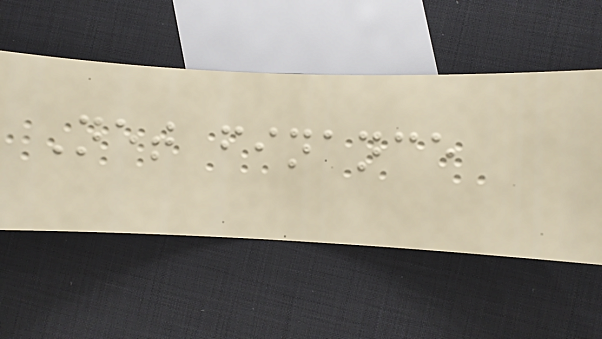Net finance
